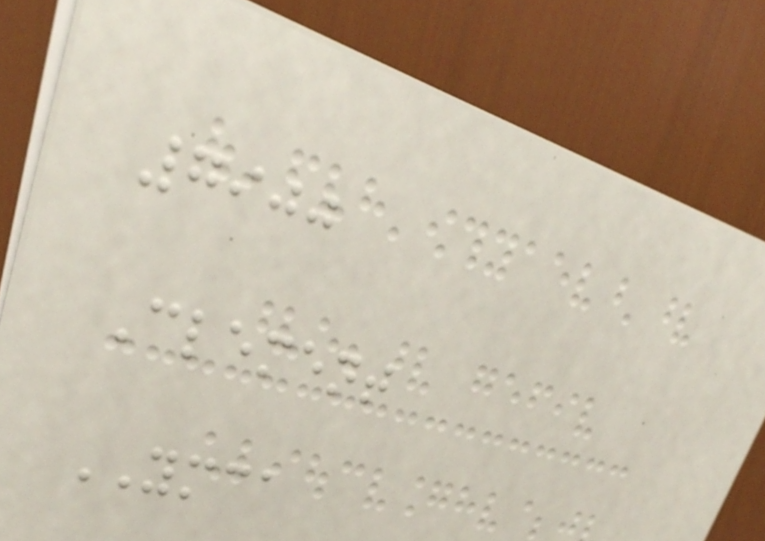7900
Clement
YMCA
